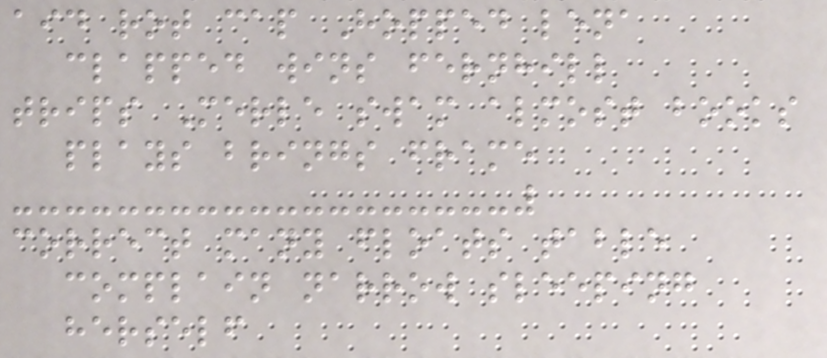aid rot cap Hopped lena
clapped wins fernhill
trips Merle swam almost books
plays brings frame
correct many floats table
complain narrow sleeping
herself
